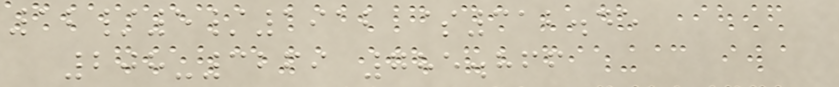12/5/1912 $312.45
208-3269 785.866
